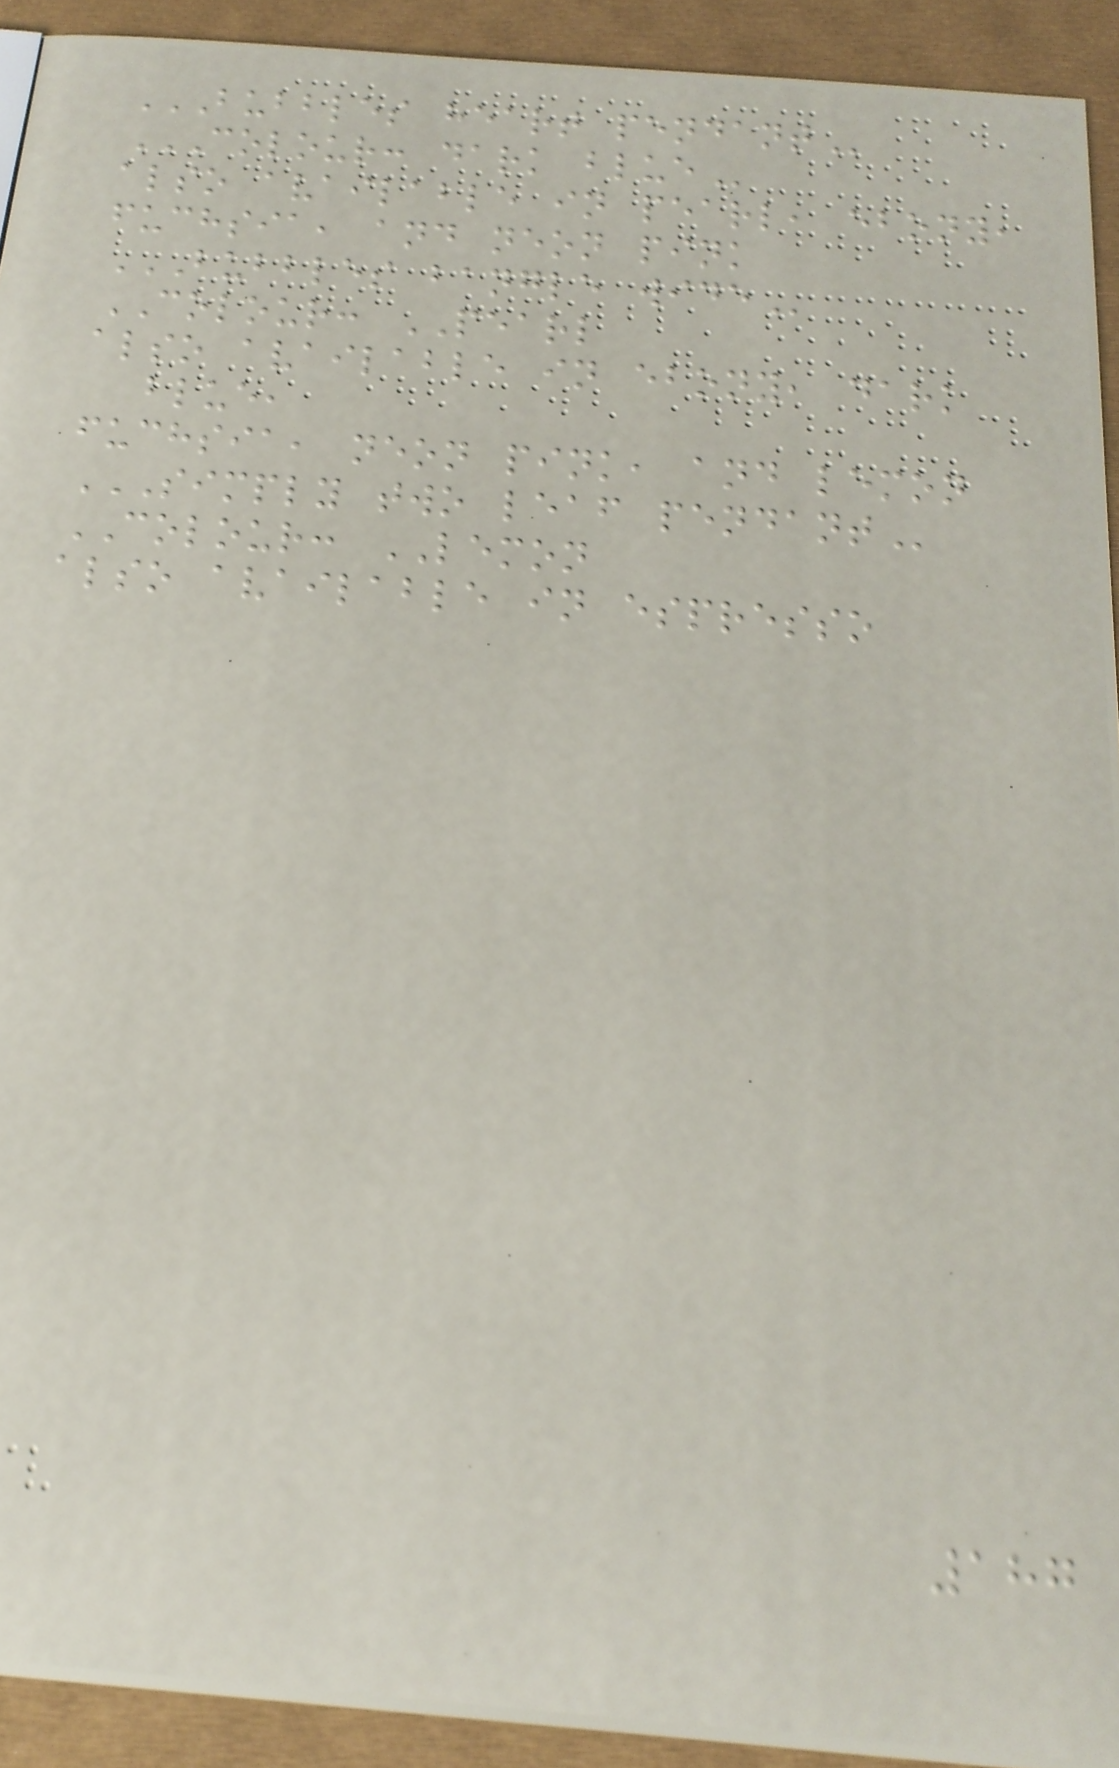BUBBLES HEART PENDANT
COLOUR: DARK BLUE
also available in pearl, ebony,
fuchsia, and neon pink
BUBBLES BANGLE WIDE
COLOUR: PEARL
also available in ebony, dark
blue,
fuchsia, neon pink, and lemon
SIMPLY TWO LEAF PENDANT
COLOUR: LEMON
also available in espresso
187
